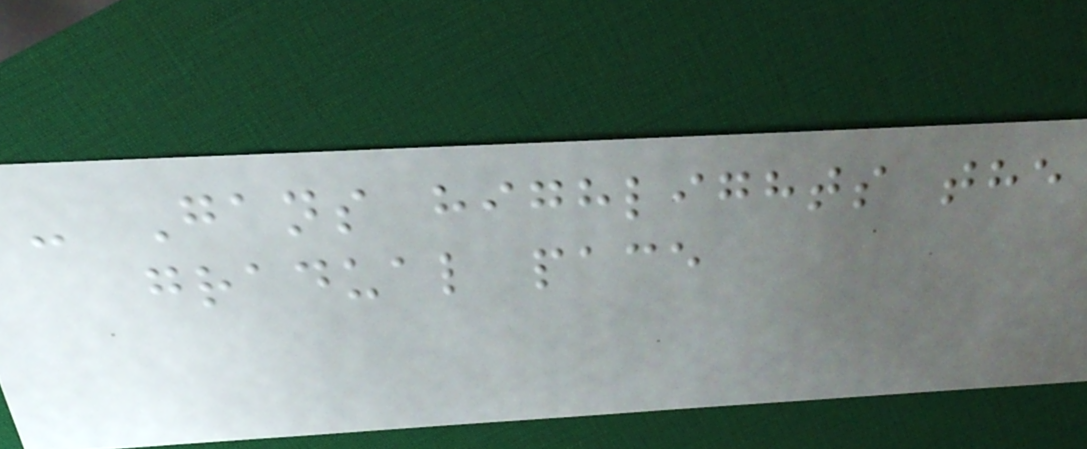- Gans highlights the
gradual pace
